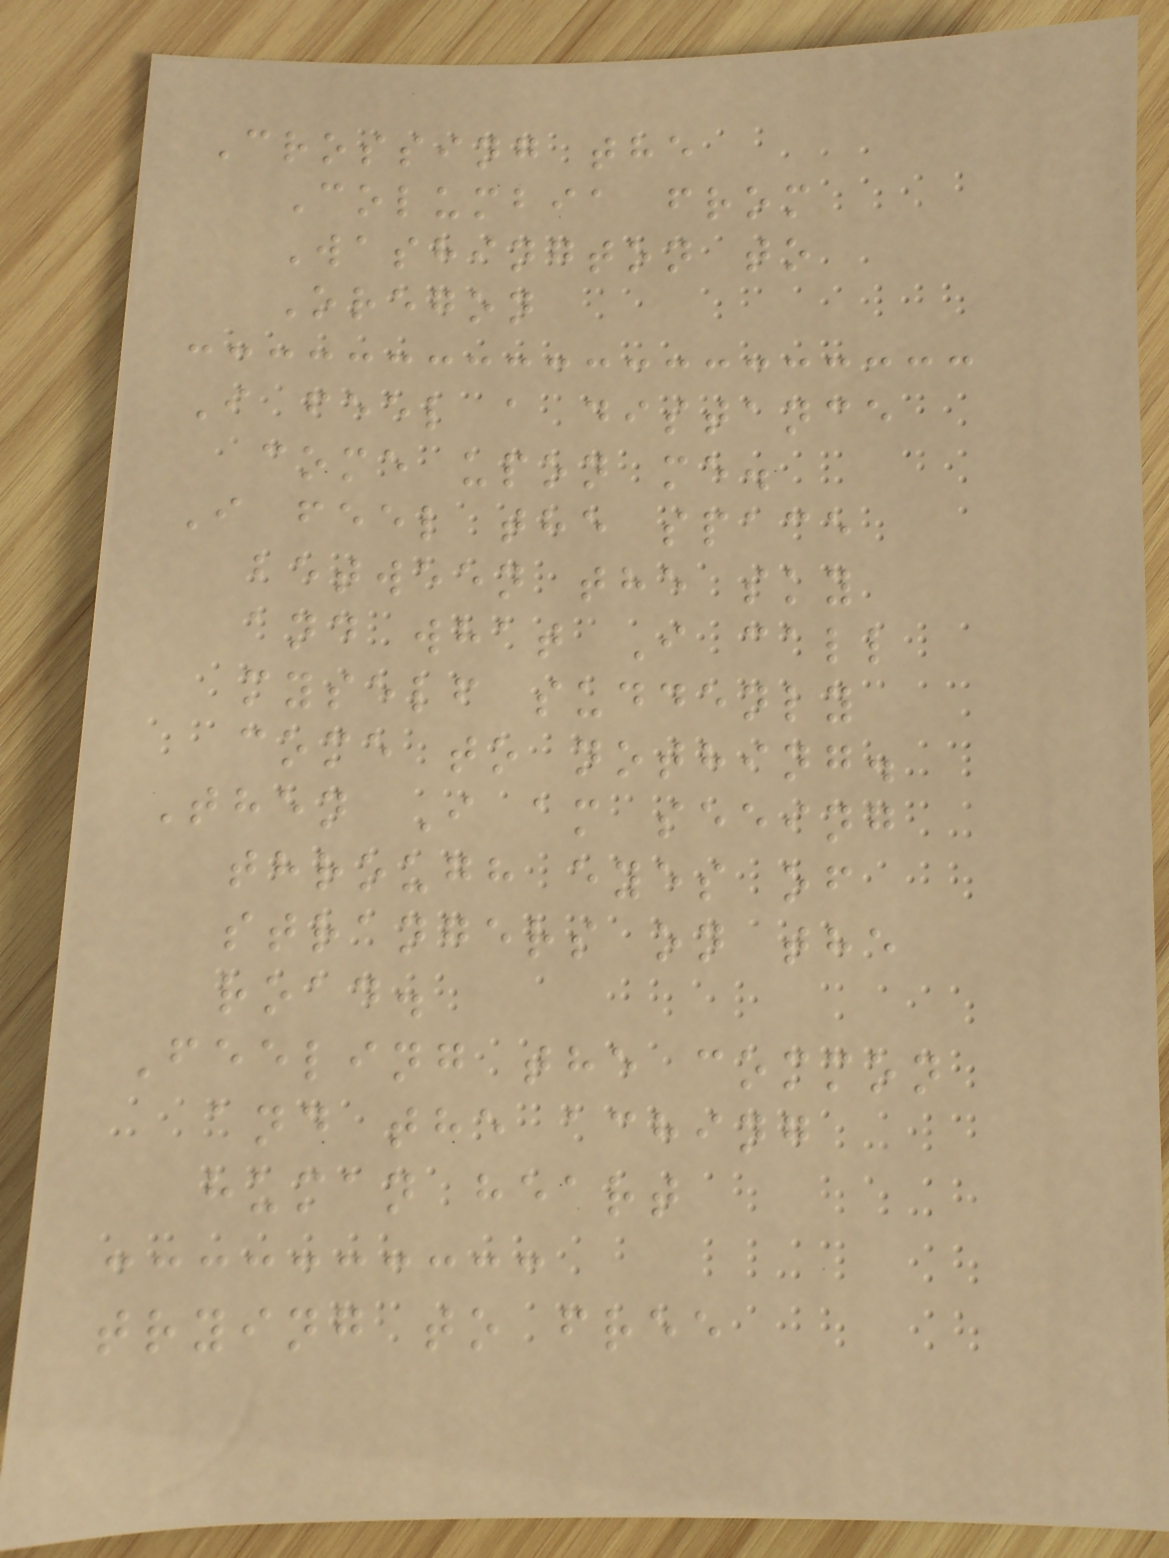Crossing the
Columbia from
Washington to
Oregon
I feel a distance
come upon me.
I feel the space
between the sky
and what I call
myself suddenly
come to nothing.
Then I am seeing
through eyes of
strangers on the
road.
Feeling the common
and the aching
human heart
trying to free
